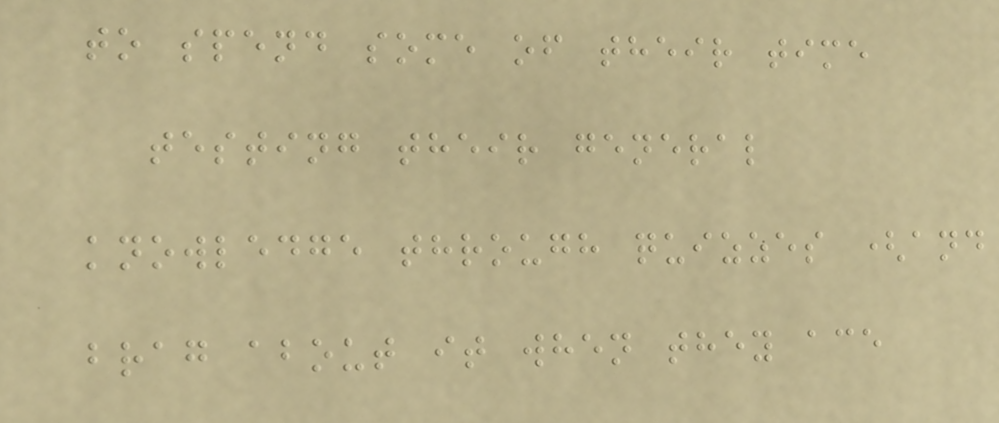to spend some of their time
testing their general
knowledge through quizzes (and
brag about it when they ace
